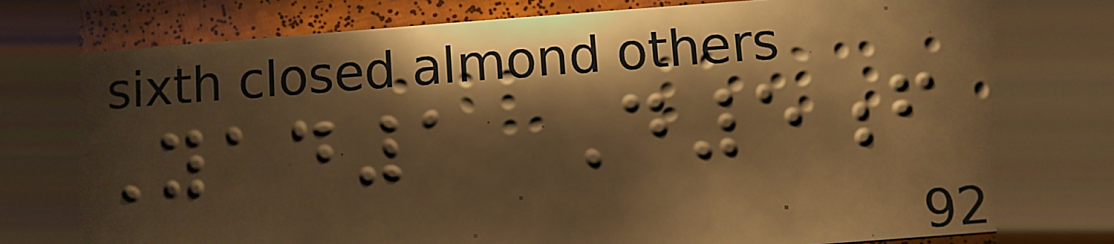Yad1 D5f
